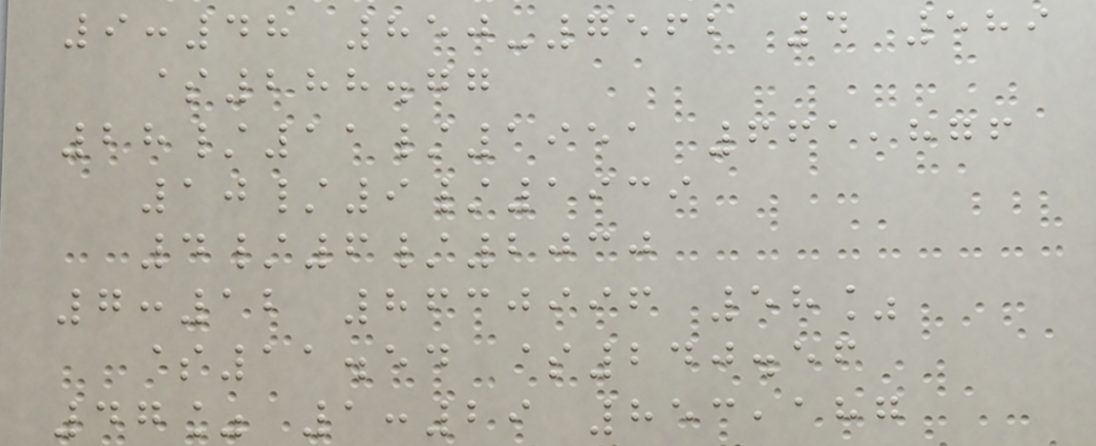9:48 850-7562 4 589
$288.77
28/11/1951 661,876
10/9/1939
4/6/2030
7:12 8630996 58%
$11.54 $240.56
47% 1:29 853,187
